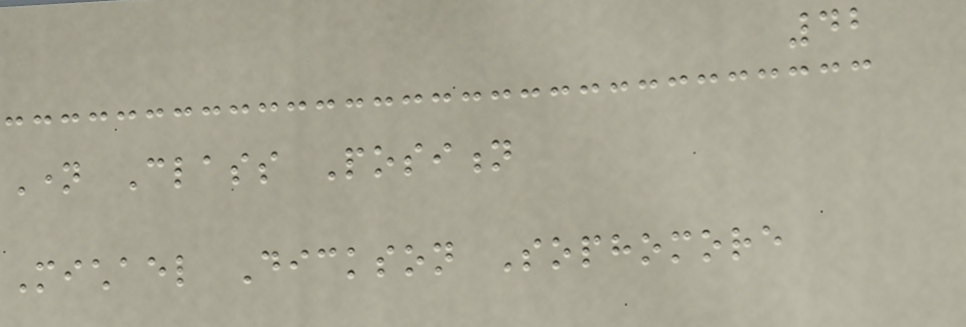42
Name Class Position
Michael Dickson Sophomore
